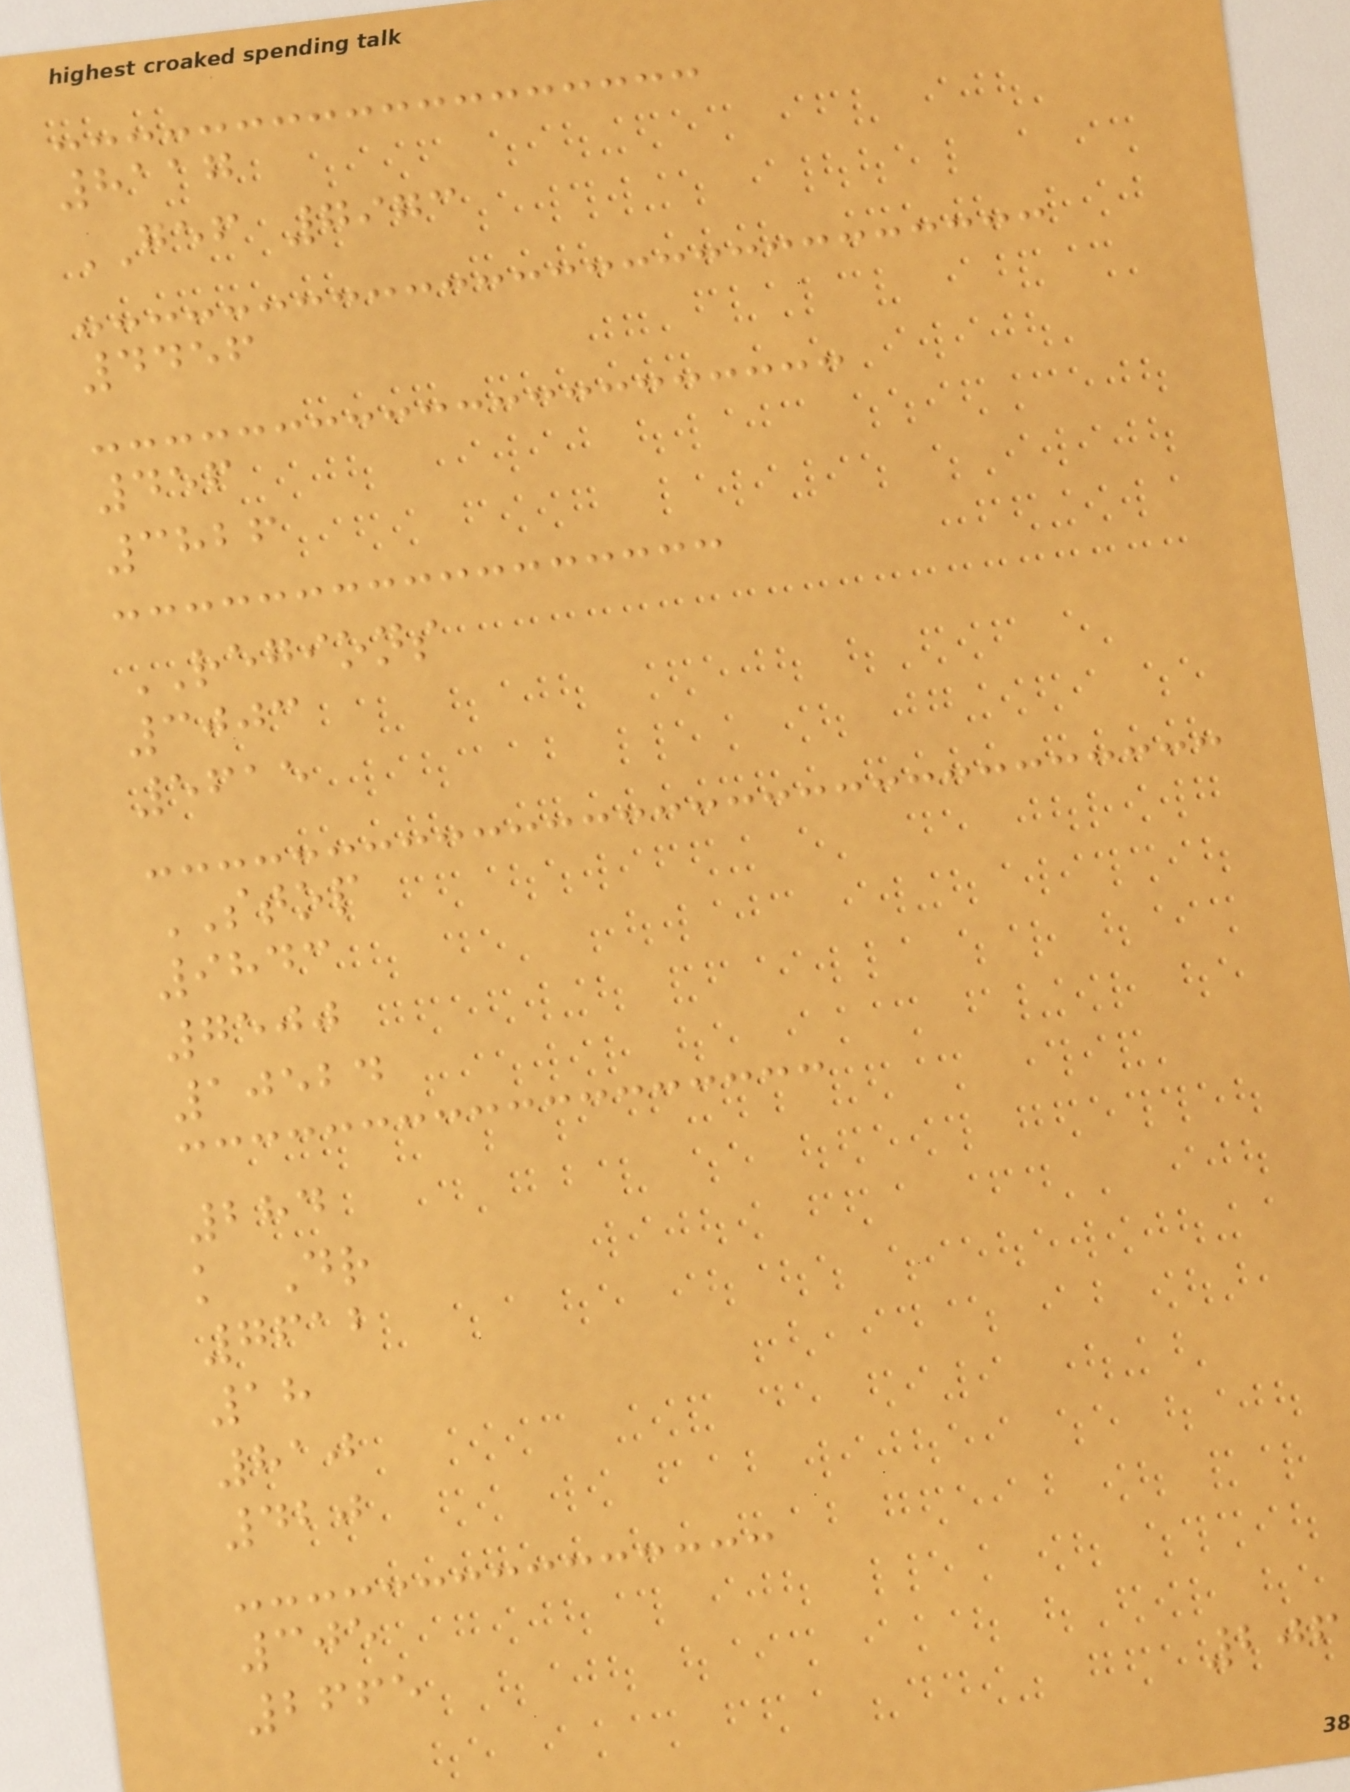8117
GEF 7973
4456
456
3826
REGIONS
3003
5615
STOP
9843
7500
10524
284
k Dr
7612
18
810
420
305
2665
206
